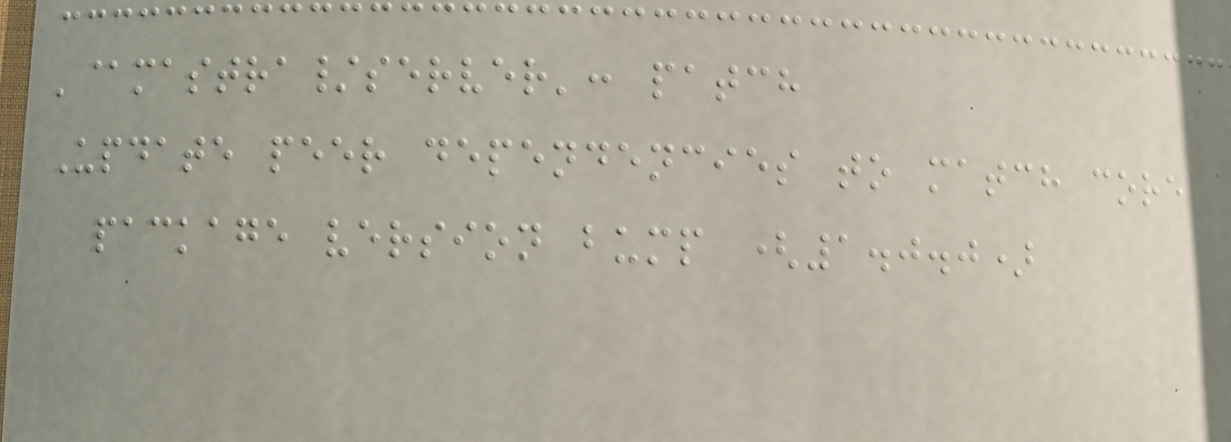'@mastra/server': patch
Update peer dependencies to match core
package version bump (1.0.0)
